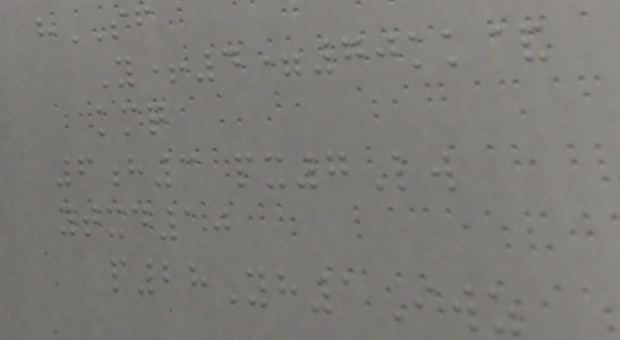hSF
Y+4=70kk&
kmq
6h3 px7Lw
ytxd10
p28Yh1Iwz
